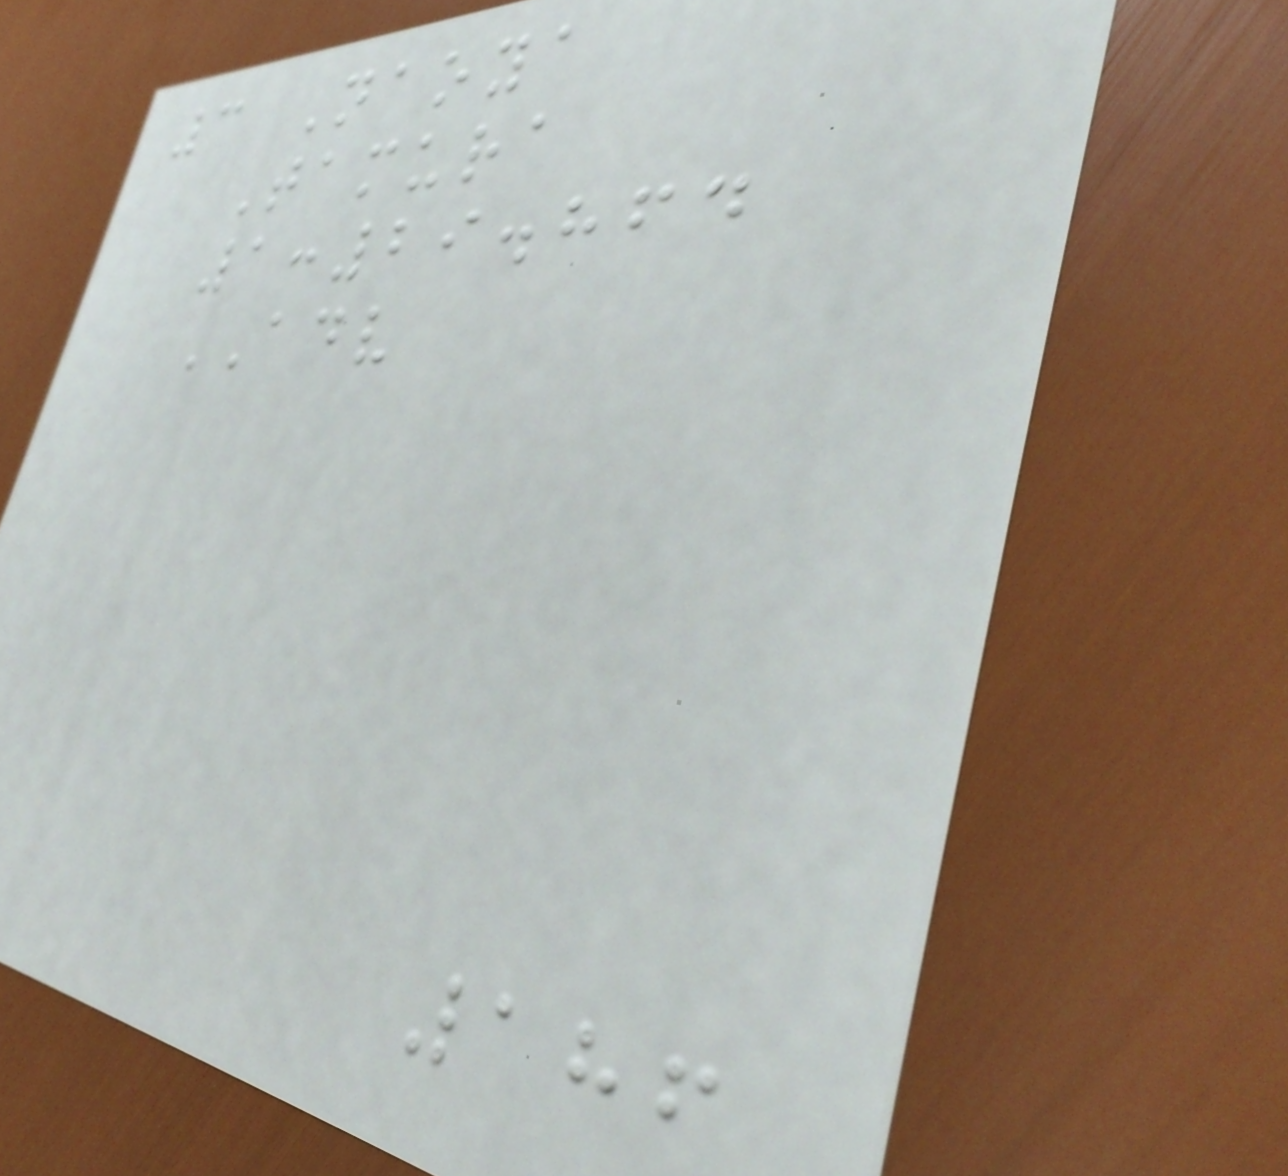3 Naoya
Tamura
1:29.864
ADV
186
